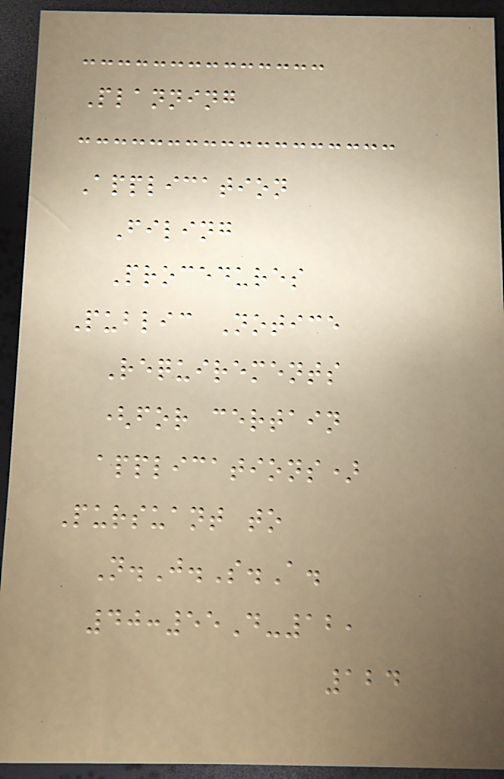Planning
Application
Filing
Procedures
Public Notice
Requirements
(for certain
applications)
Pursuant to
N.J.S.A.
40:55D-12,
124
